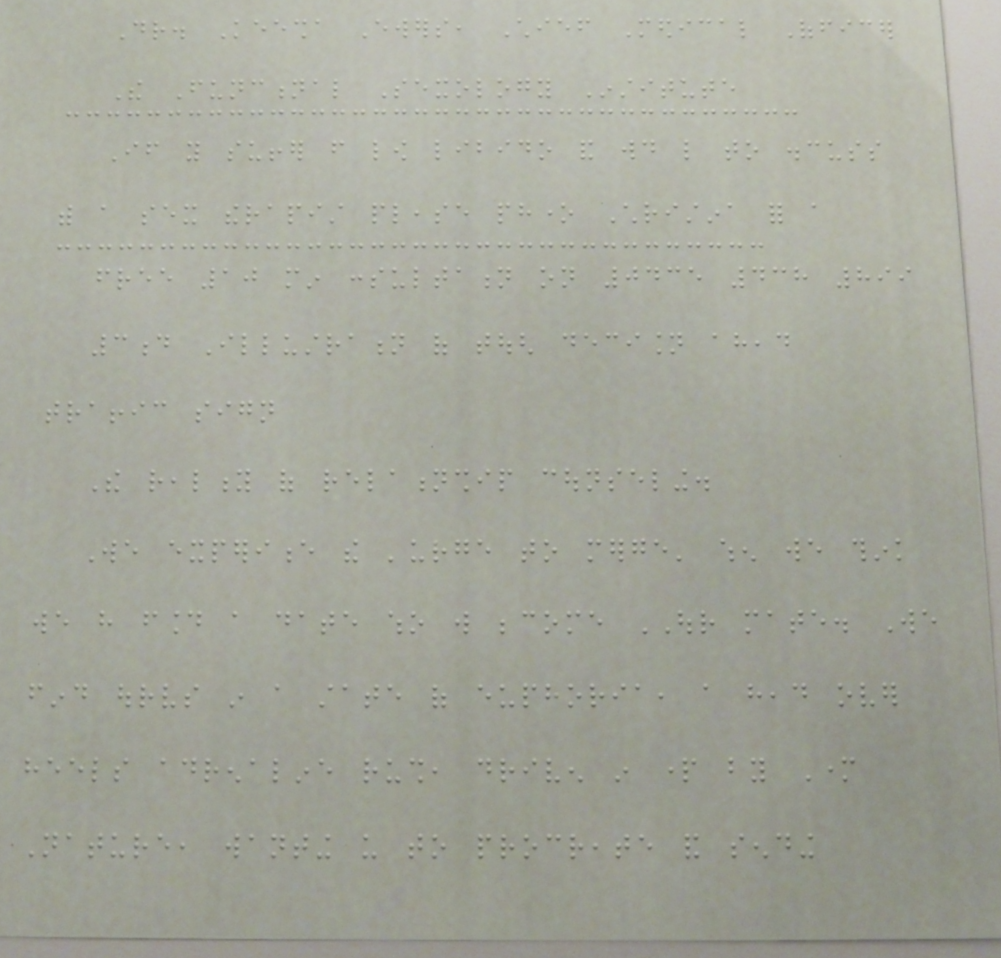Dr. Keesha Ewers, Chief Medical Officer
The Functional Sexology Institute
If you suffer from low libido and would like to discuss
with a sex therapist please phone Christina for a
free 10 min consultation on 0435 438 899
3d Illustration of tough decision ahead
traffic sign
The reality of relationship counseling.
We experience the 'urge to merge' when we think
we have found a date who will become OUR mate. We
find ourselves in a state of euphoria, a head over
heels adrenaline rush, driven in part by Mother
Nature, wanting us to procreate and sending
